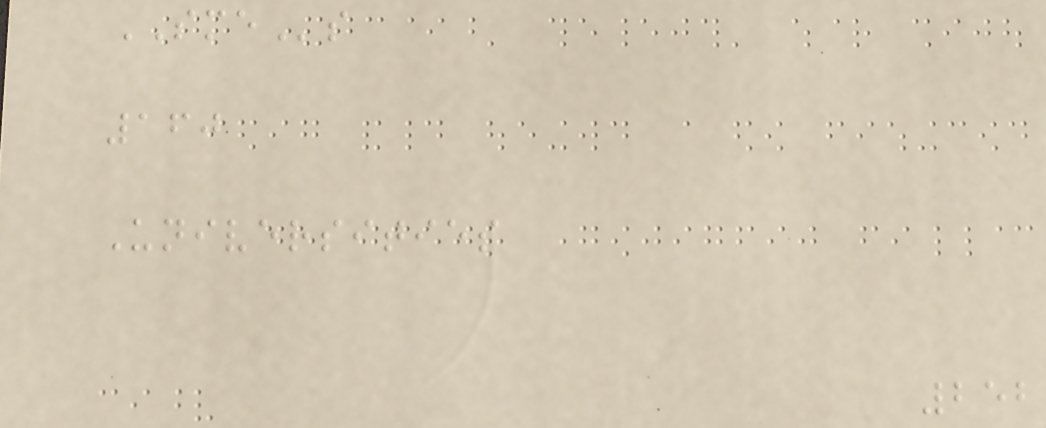SMEs
160
Universities
252
